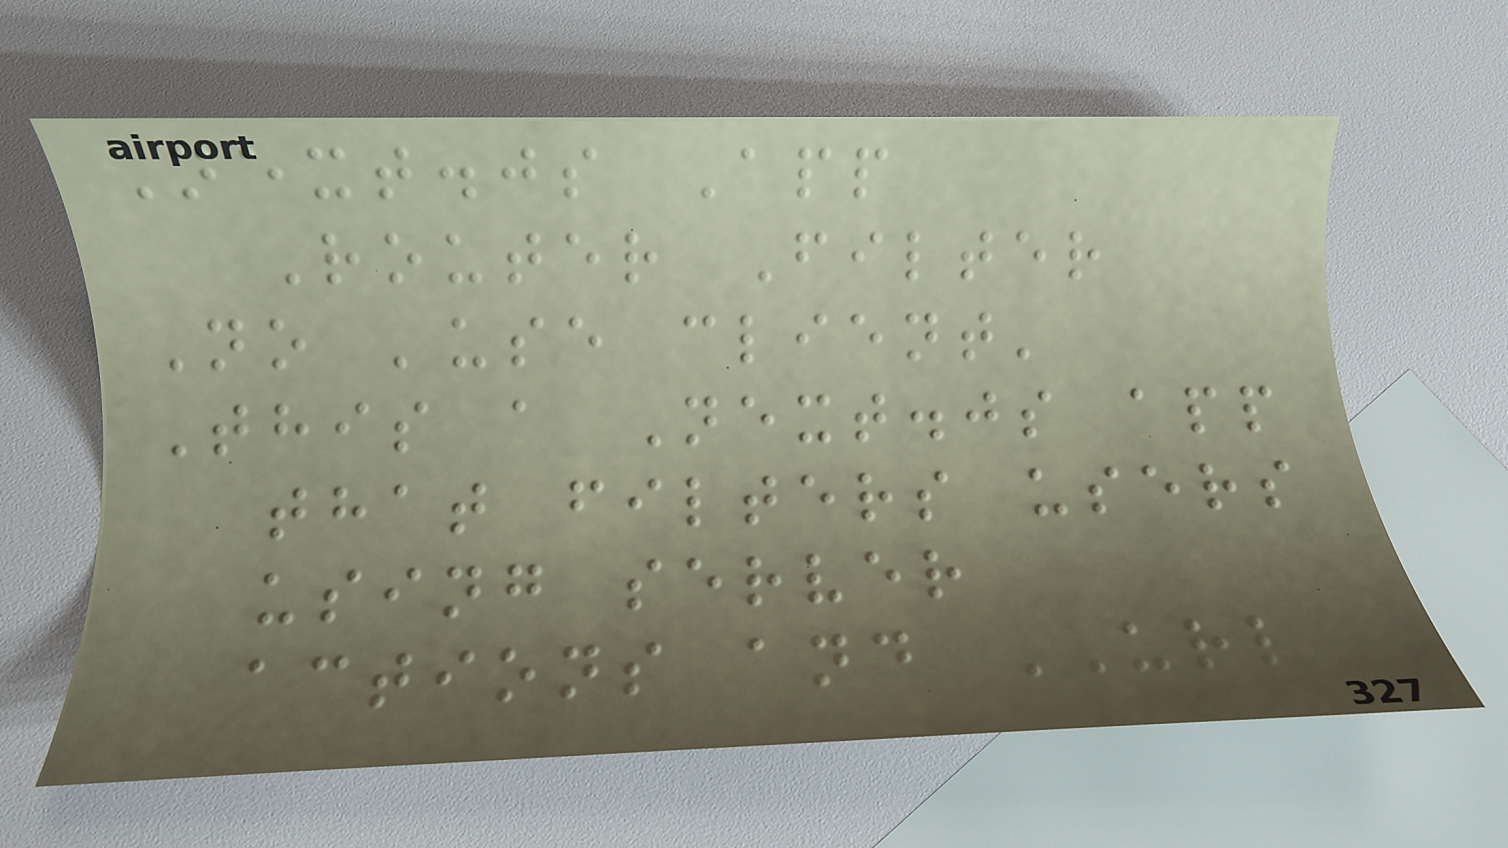Next.js App
Router Filter
No 'use client'
This a Next.js app
that filters users
using server
actions and URL
